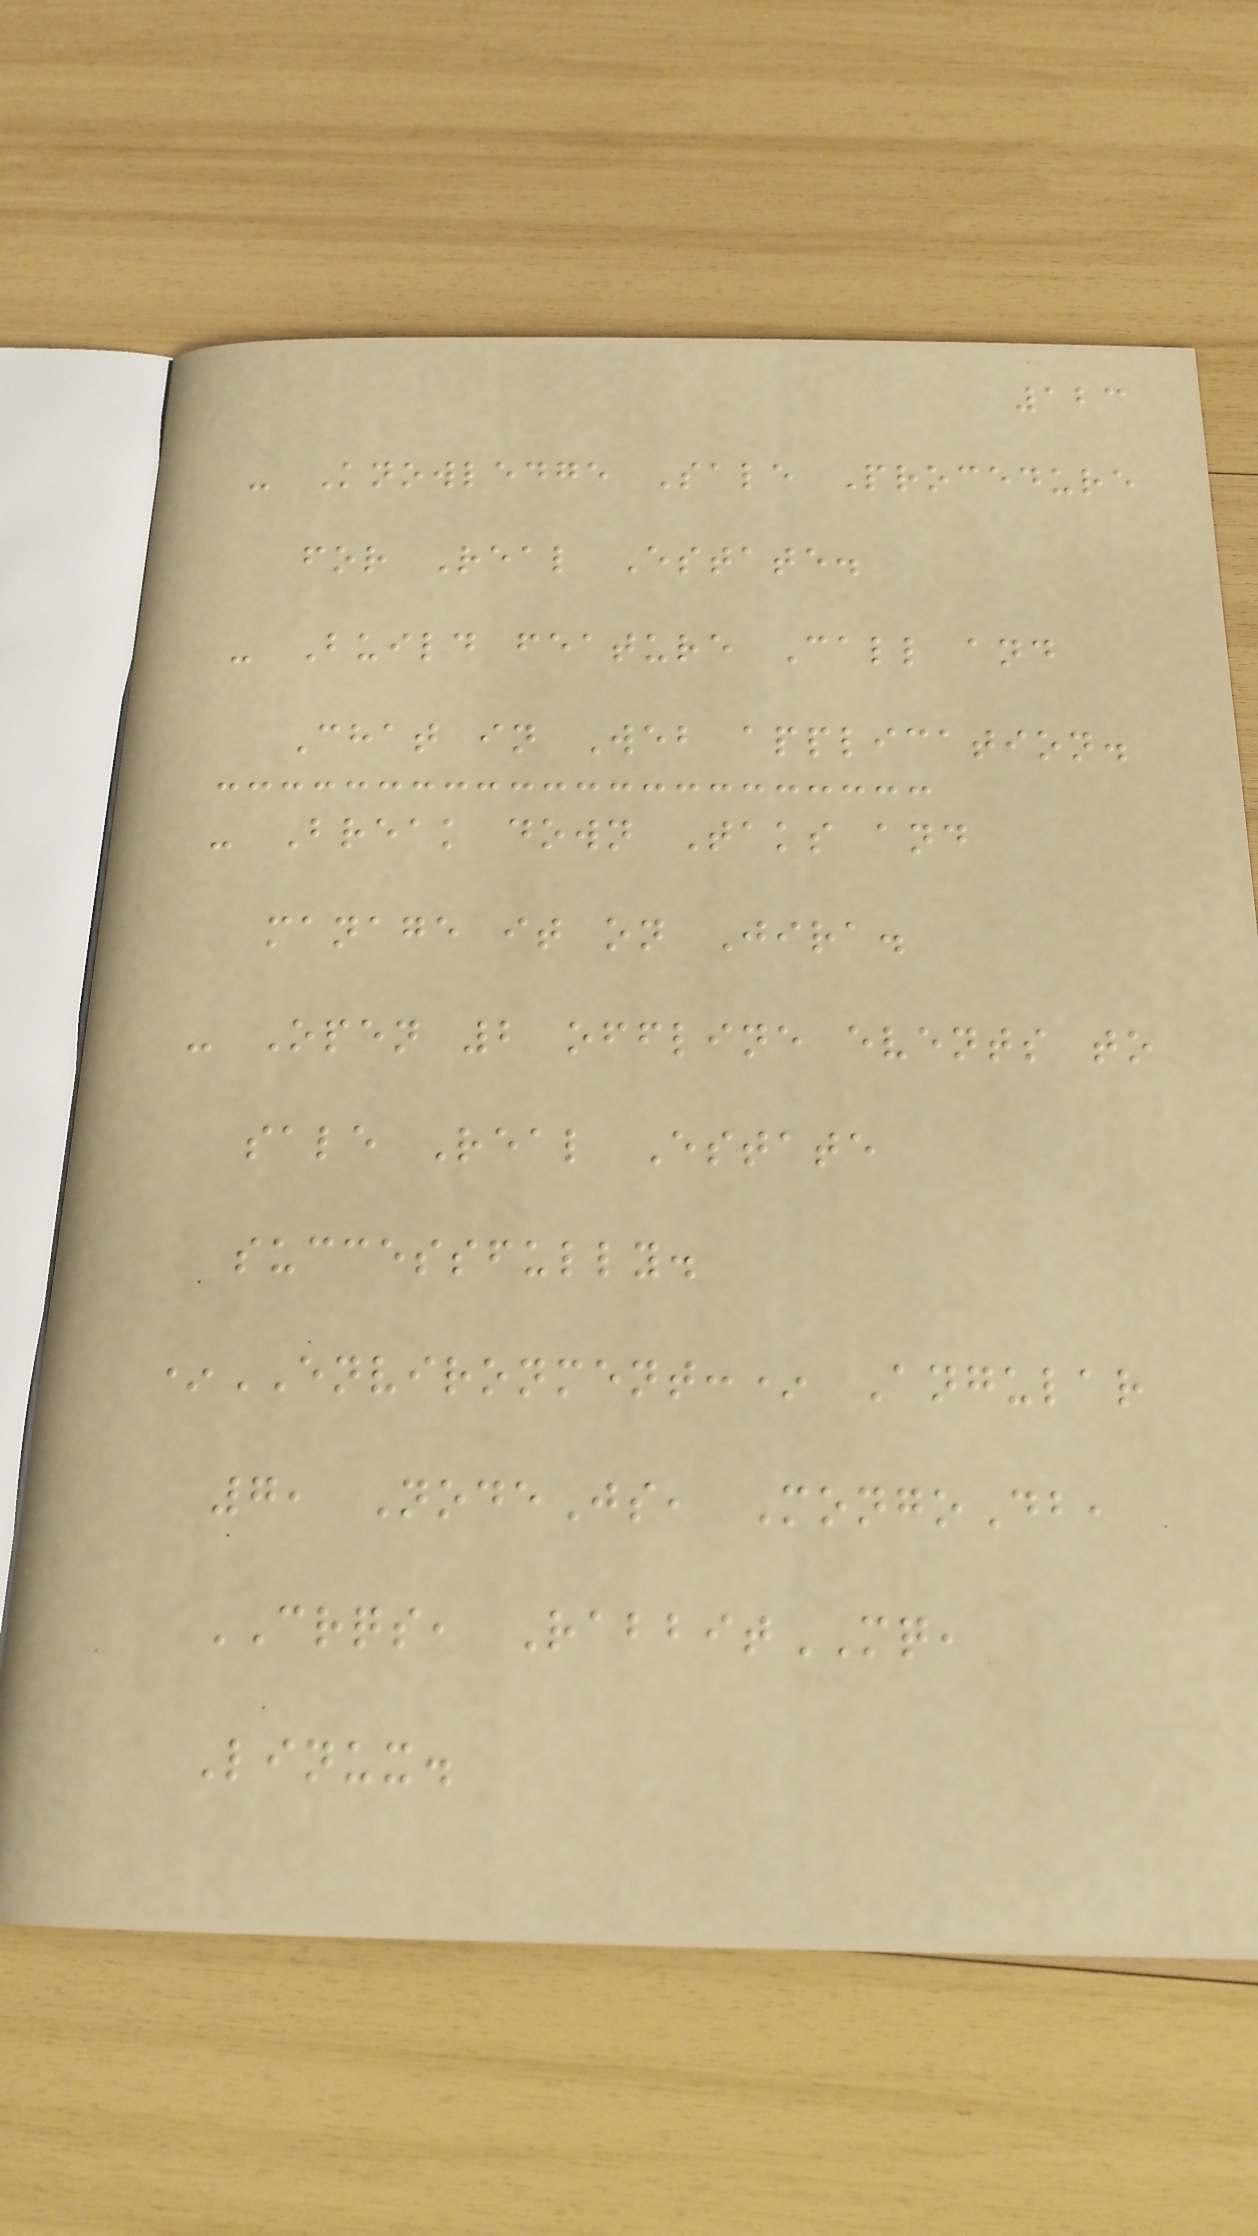123
- Knowledge Sale Procedure
for Real Estate.
- Build feature Call and
Chat in Web application.
- Break down Taks and
manage it on Jira.
- Open 2 offline events to
sale Real Estate
successfully.
*ENVIRONMENT:* Angular
7, NodeJs, MongoDb,
CRQS, RabbitMQ,
Linux.
